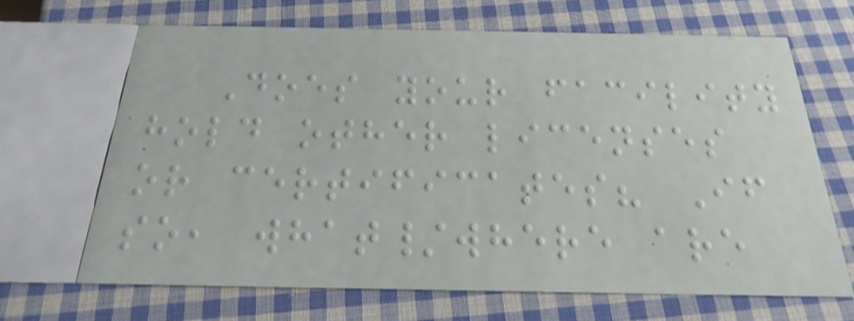Does your facility
hold other licenses
or certificates? If
so, what/where are
